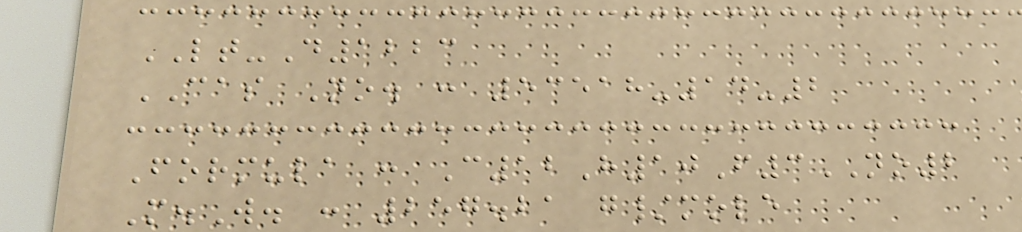LT-D1223
CAS No. : 53518-14-2
Formula : C12H10F3NO2
M.W. : 257.21 g/mole
